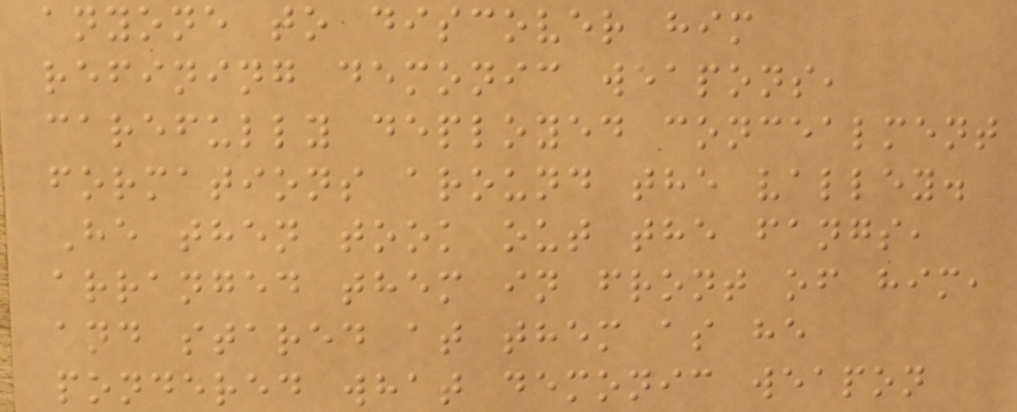anyone to discover him
refining demonic weapons,
carefully deployed concealment
formations around the valley.
He then took out the fangs,
arranged them in front of him,
and stared at them as he
pondered what demonic weapon
